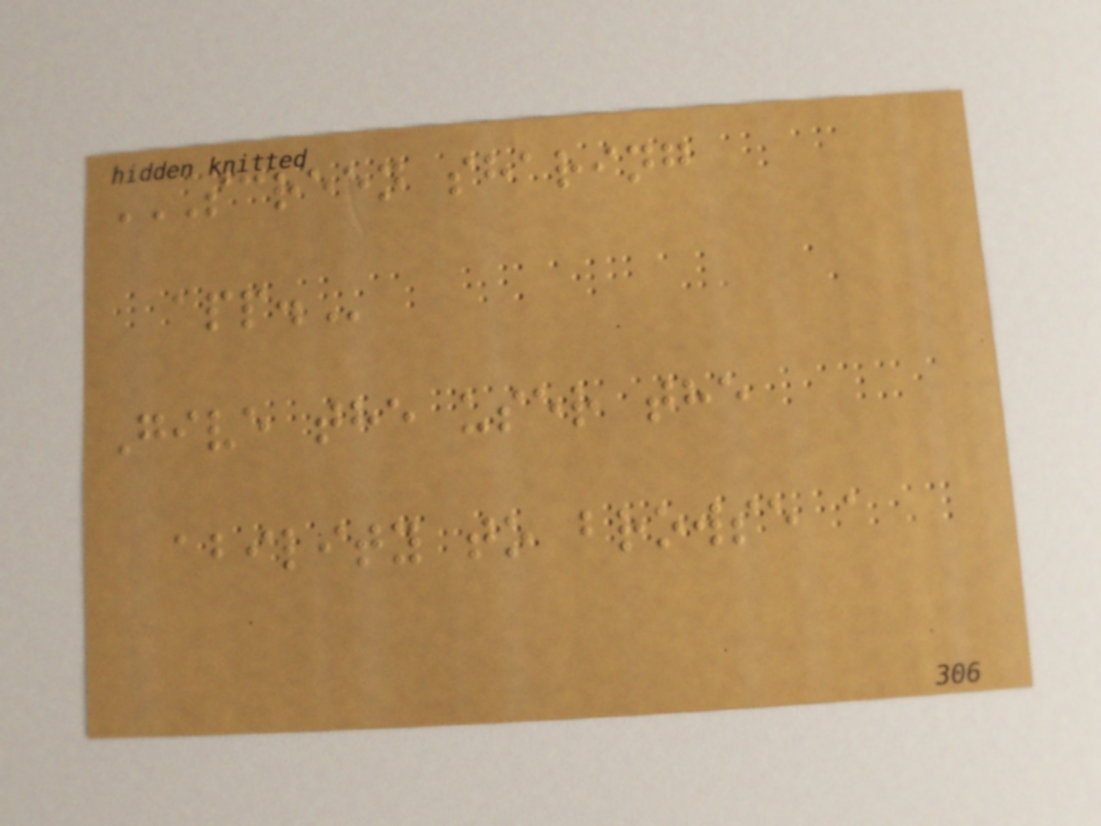SCREEN SHARING
APP.
Give the user the
ability to browse a
